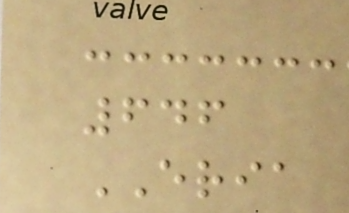646
ERIA
